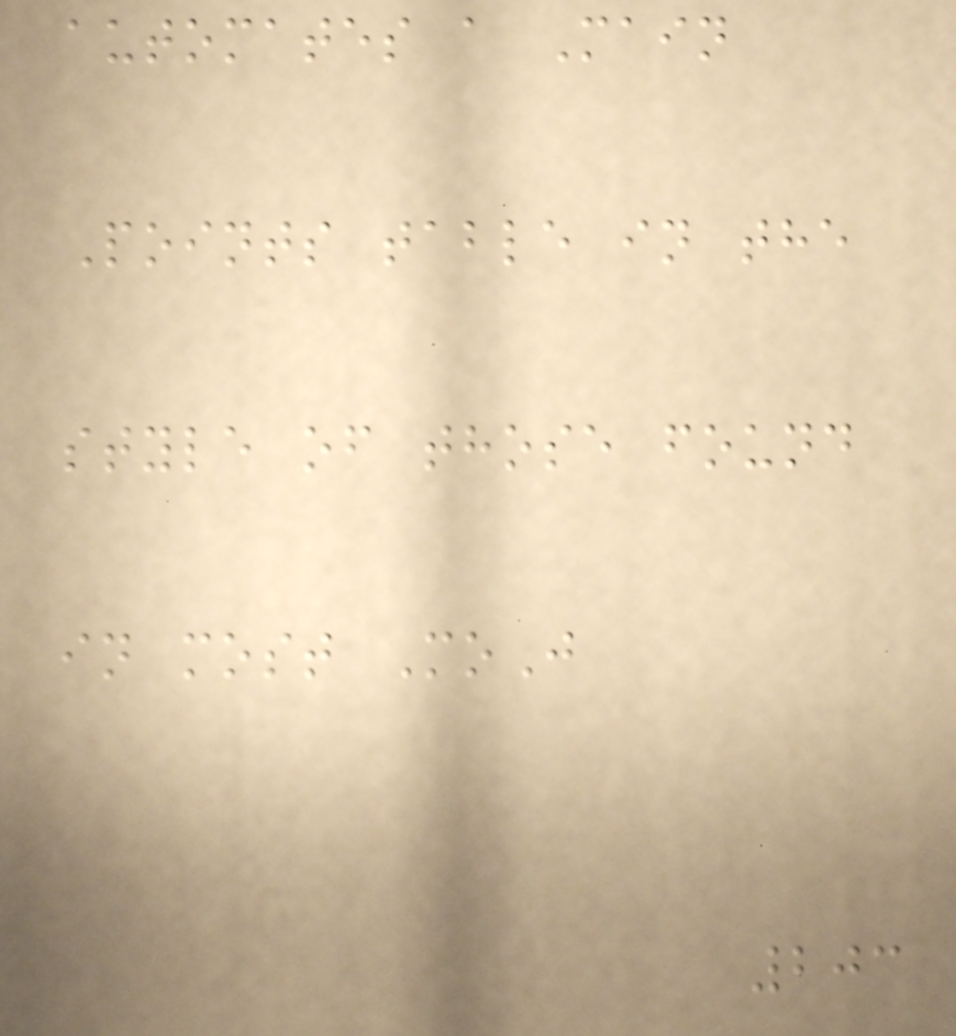automates a Main
Points table in the
style of those found
in most MoJ
203
